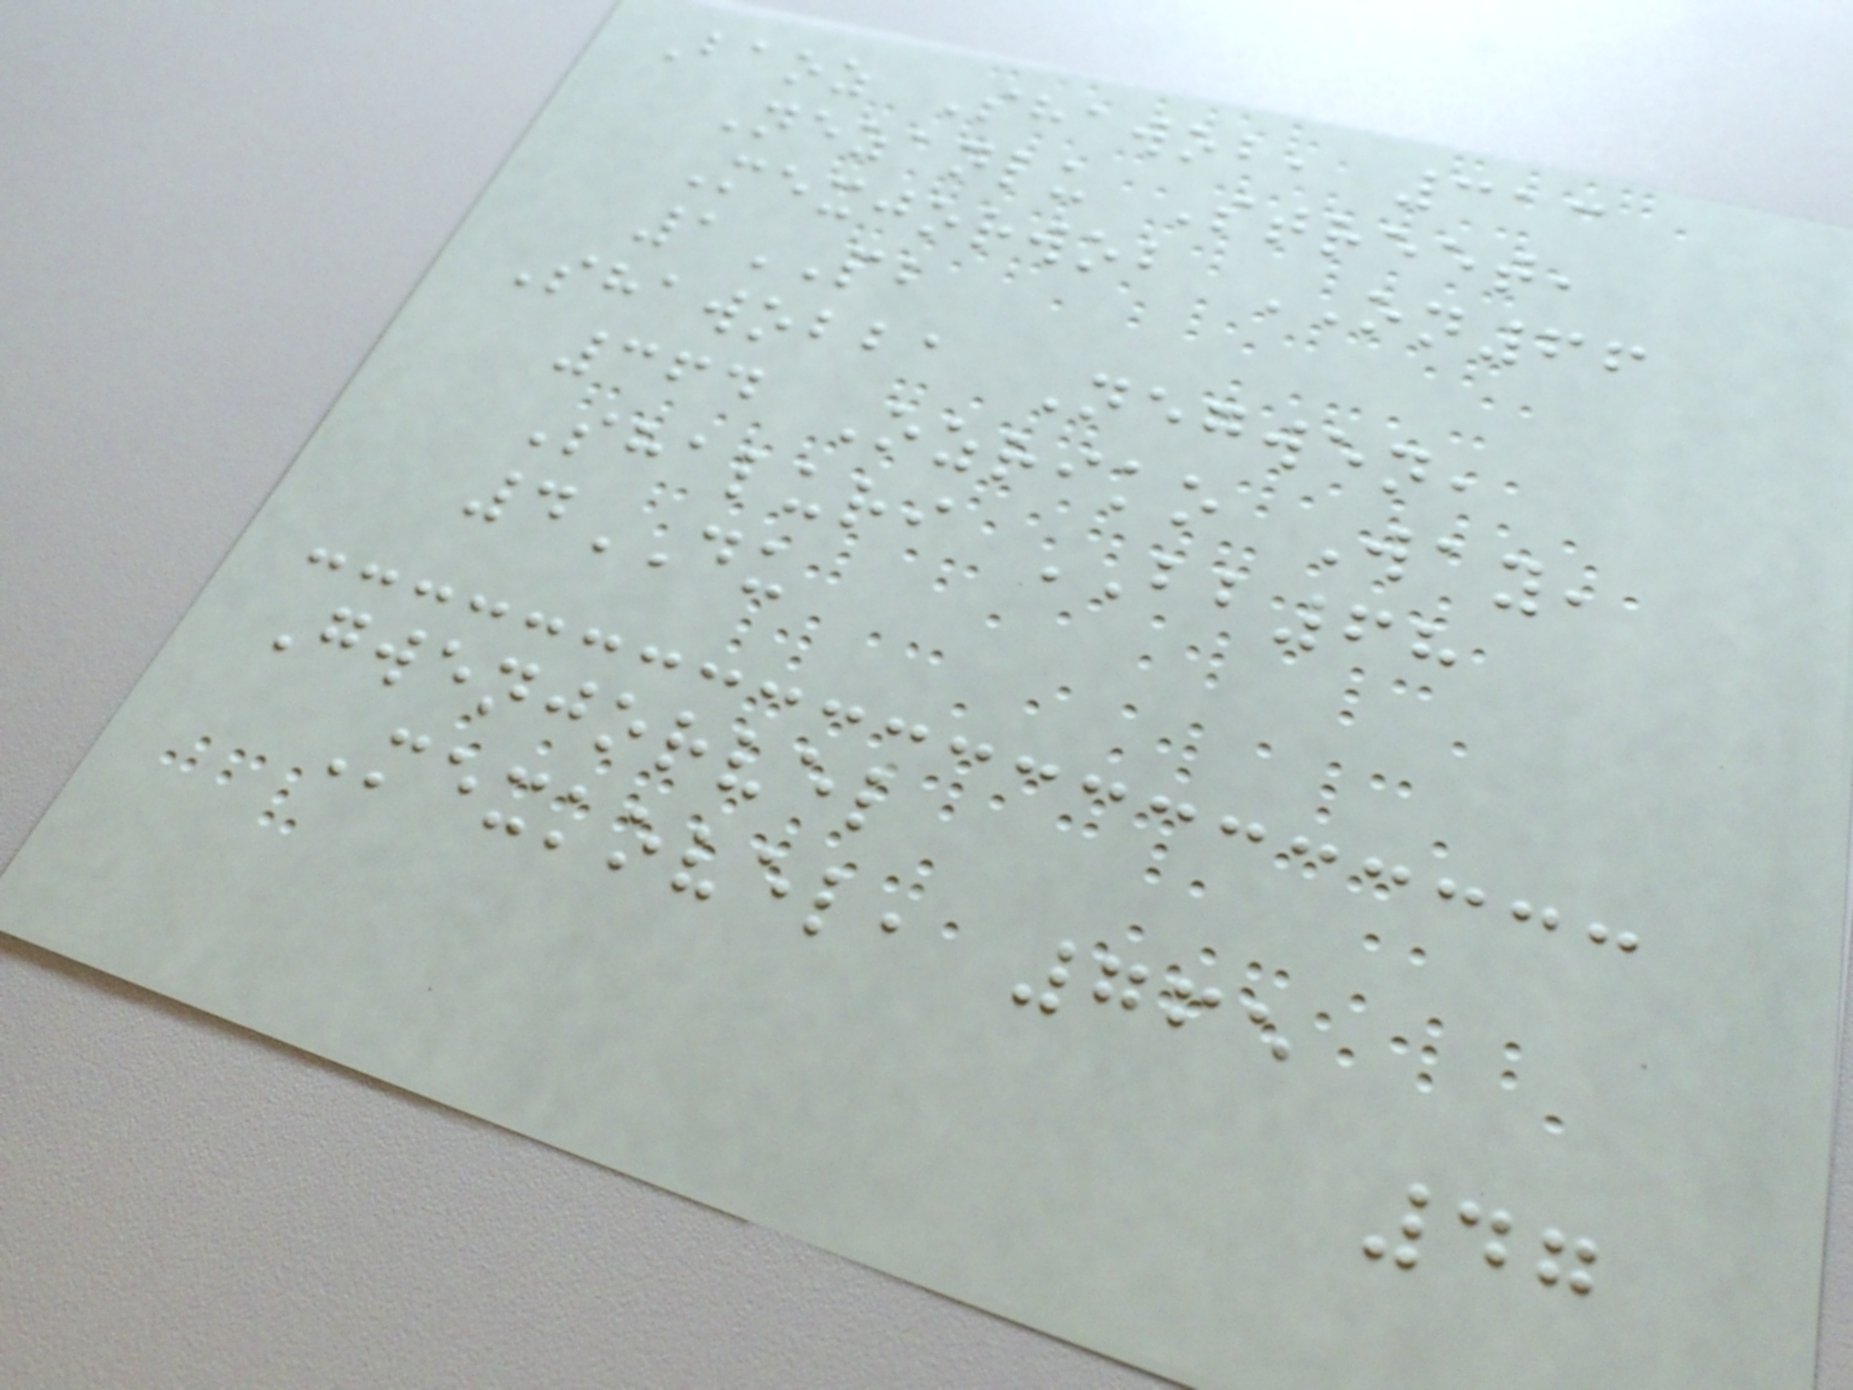Baoz Shawob, 313
Nezanlu Street,
Mexjorwob ON66
1PB
Shawobba Negwen,
364 Ozriko Way,
Shaluri BB68
4DU
Gwenjorvel
Mexkovel, 765
47
